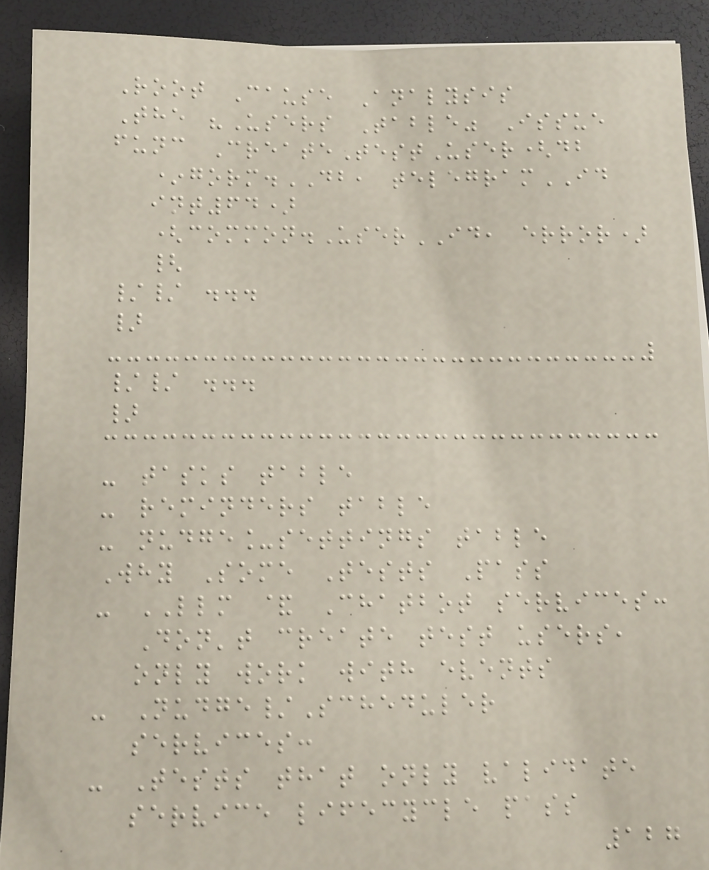Root Cause Analysis
The "Users Table" Issue
func CreateTestUser(db
*gorm.DB, telegramID
int64)
(common.UserID, error)
{
// ...
}
// ...
}
- tasks table
- reminders table
- nudge_settings table
Why Some Tests Pass
- LLM & Chatbot services:
Don't create test users,
only work with events
- Nudge/Scheduler
services:
- Tests that only validate
service lifecycle pass
127
